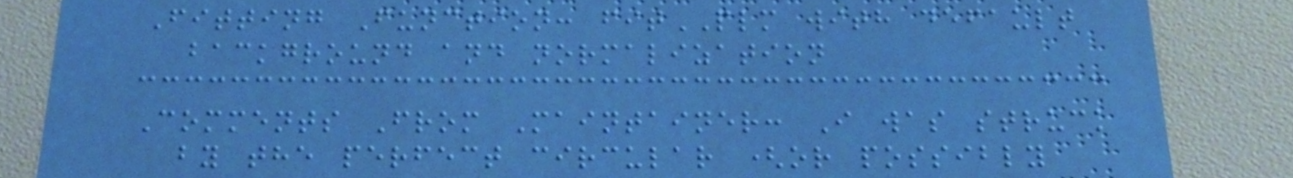Fitting Function: fitPLM with default
background and normalization
Comments From Maintainer: I was struck
by the perfect circular (or possibly
